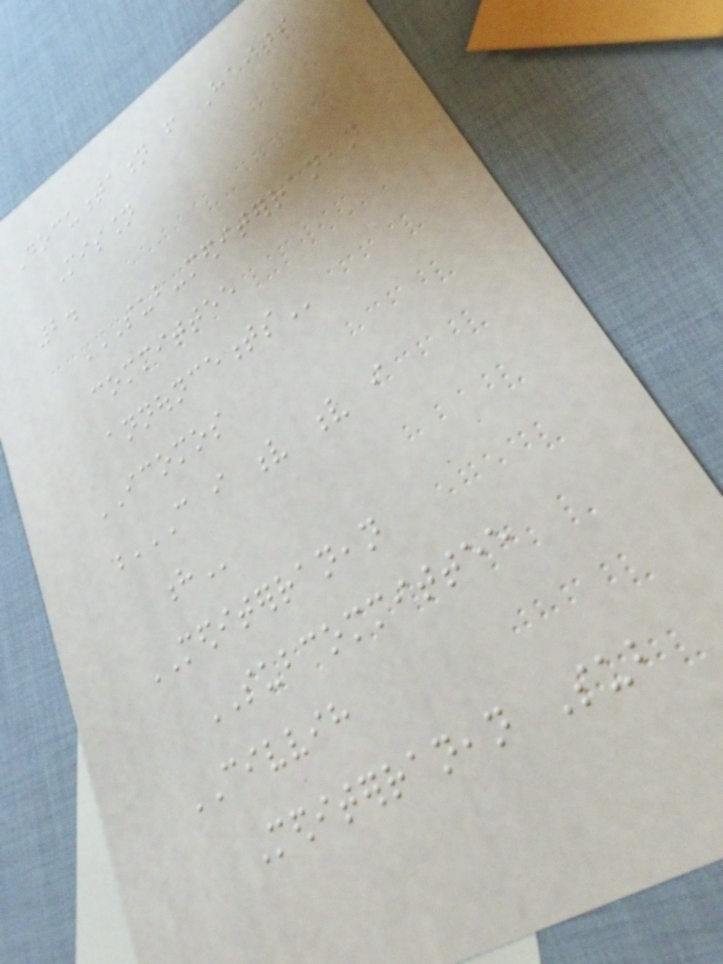Documentation from Haiti
Mission
2.
SUB-MEDITERRANEAN
COMMITTEE
ANNOUNCEMENTS
ICOMOS
C I V V I
H
MEDITERRANEAN
SUBCOMMITTEE
CIVVIH
Mediterranean Sub
